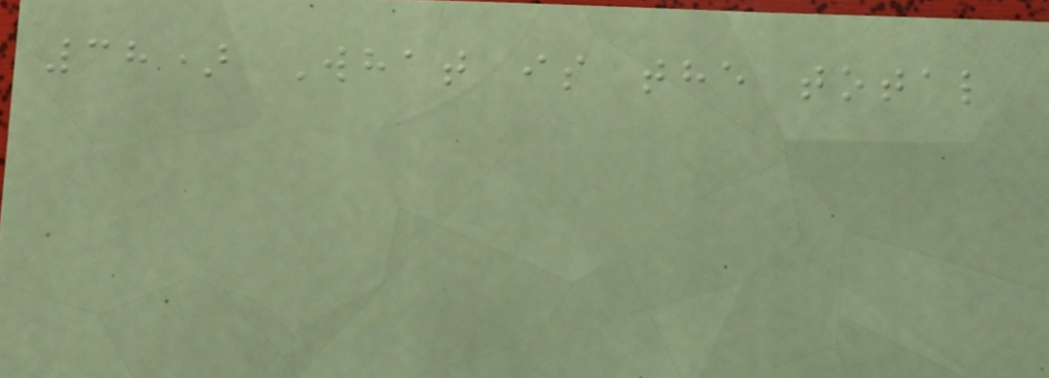38) What is the total
